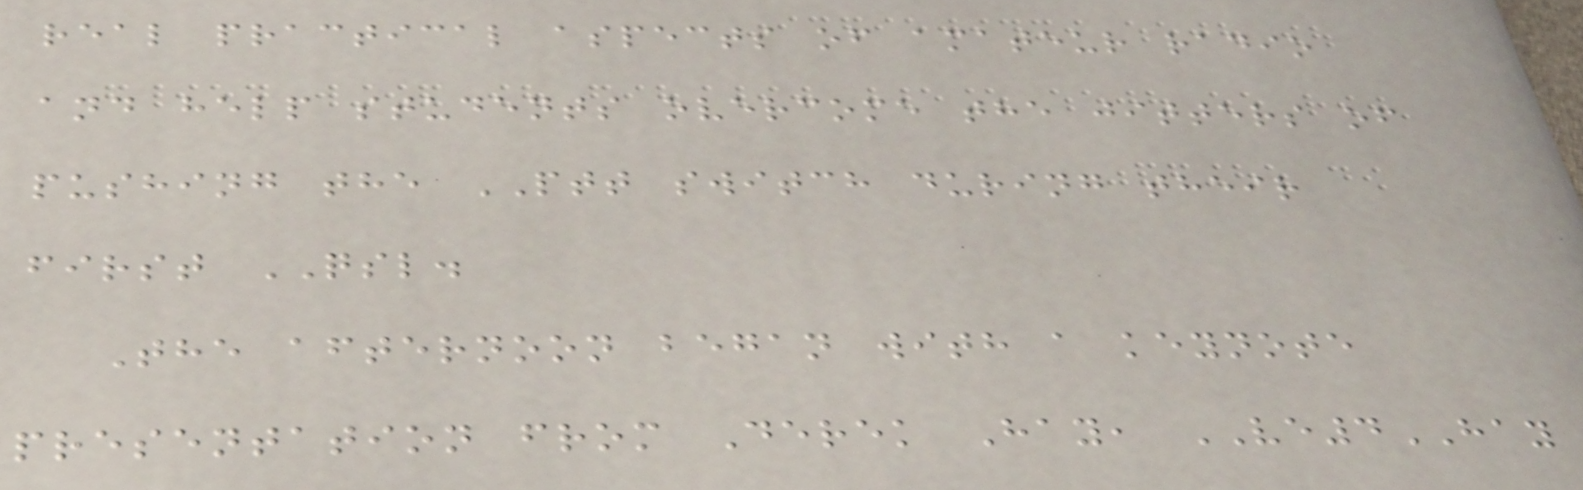real practical aspects of amateur radio
and help students overcome the jitters of
pushing the PTT switch during their
first QSL.
The afternoon began with a keynote
presentation from Derek Hay, VE4HAY
